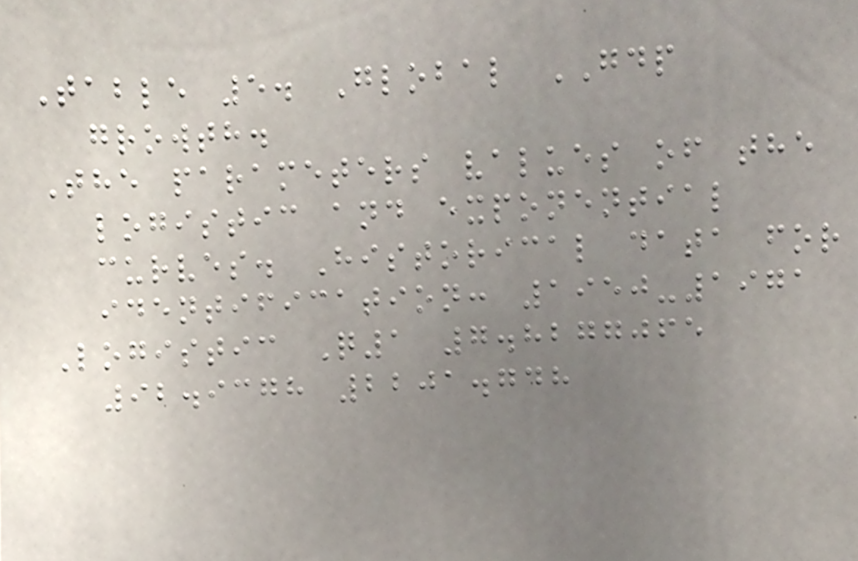Table 5. Global GDP
growth.
The parameters values of the
logistic and exponential
curves. Historical data for
identification: 1950-1971
Logistic Q1 7.8277065
92.9378 2201.748
